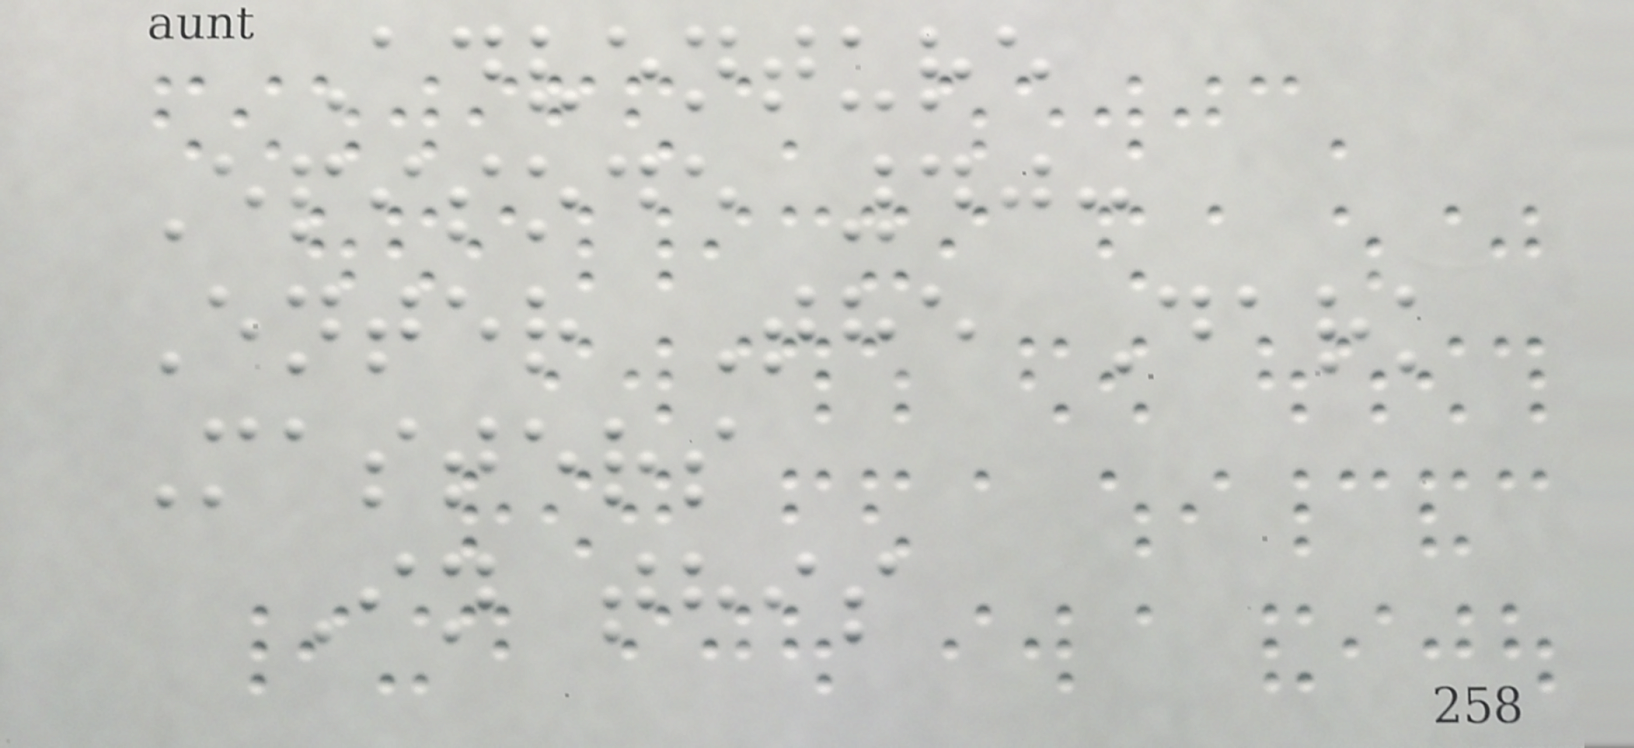Adventure
Episode 40:
Enter The Dark
Masters
In this
